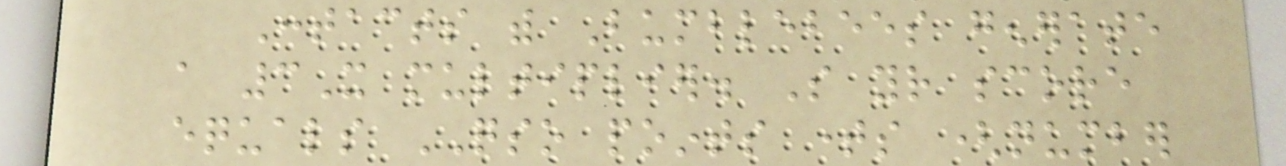Contacts with Bumblebees generate
a 3X multiplier. So your score
equals QSO points times (number
